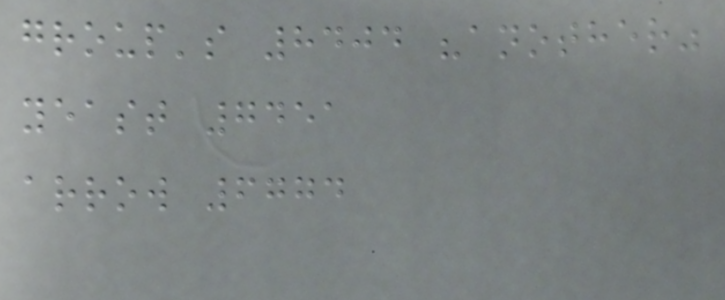group's 8404 "another"
yeast 7451
arrow 6774
